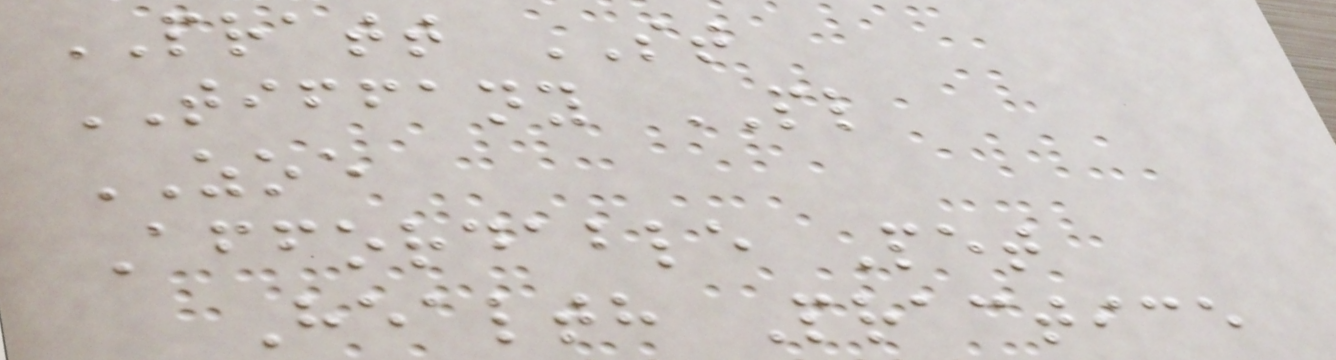PRATT ST
TIFFANY PL
ZOE
Affordable Pet
Health Practice
